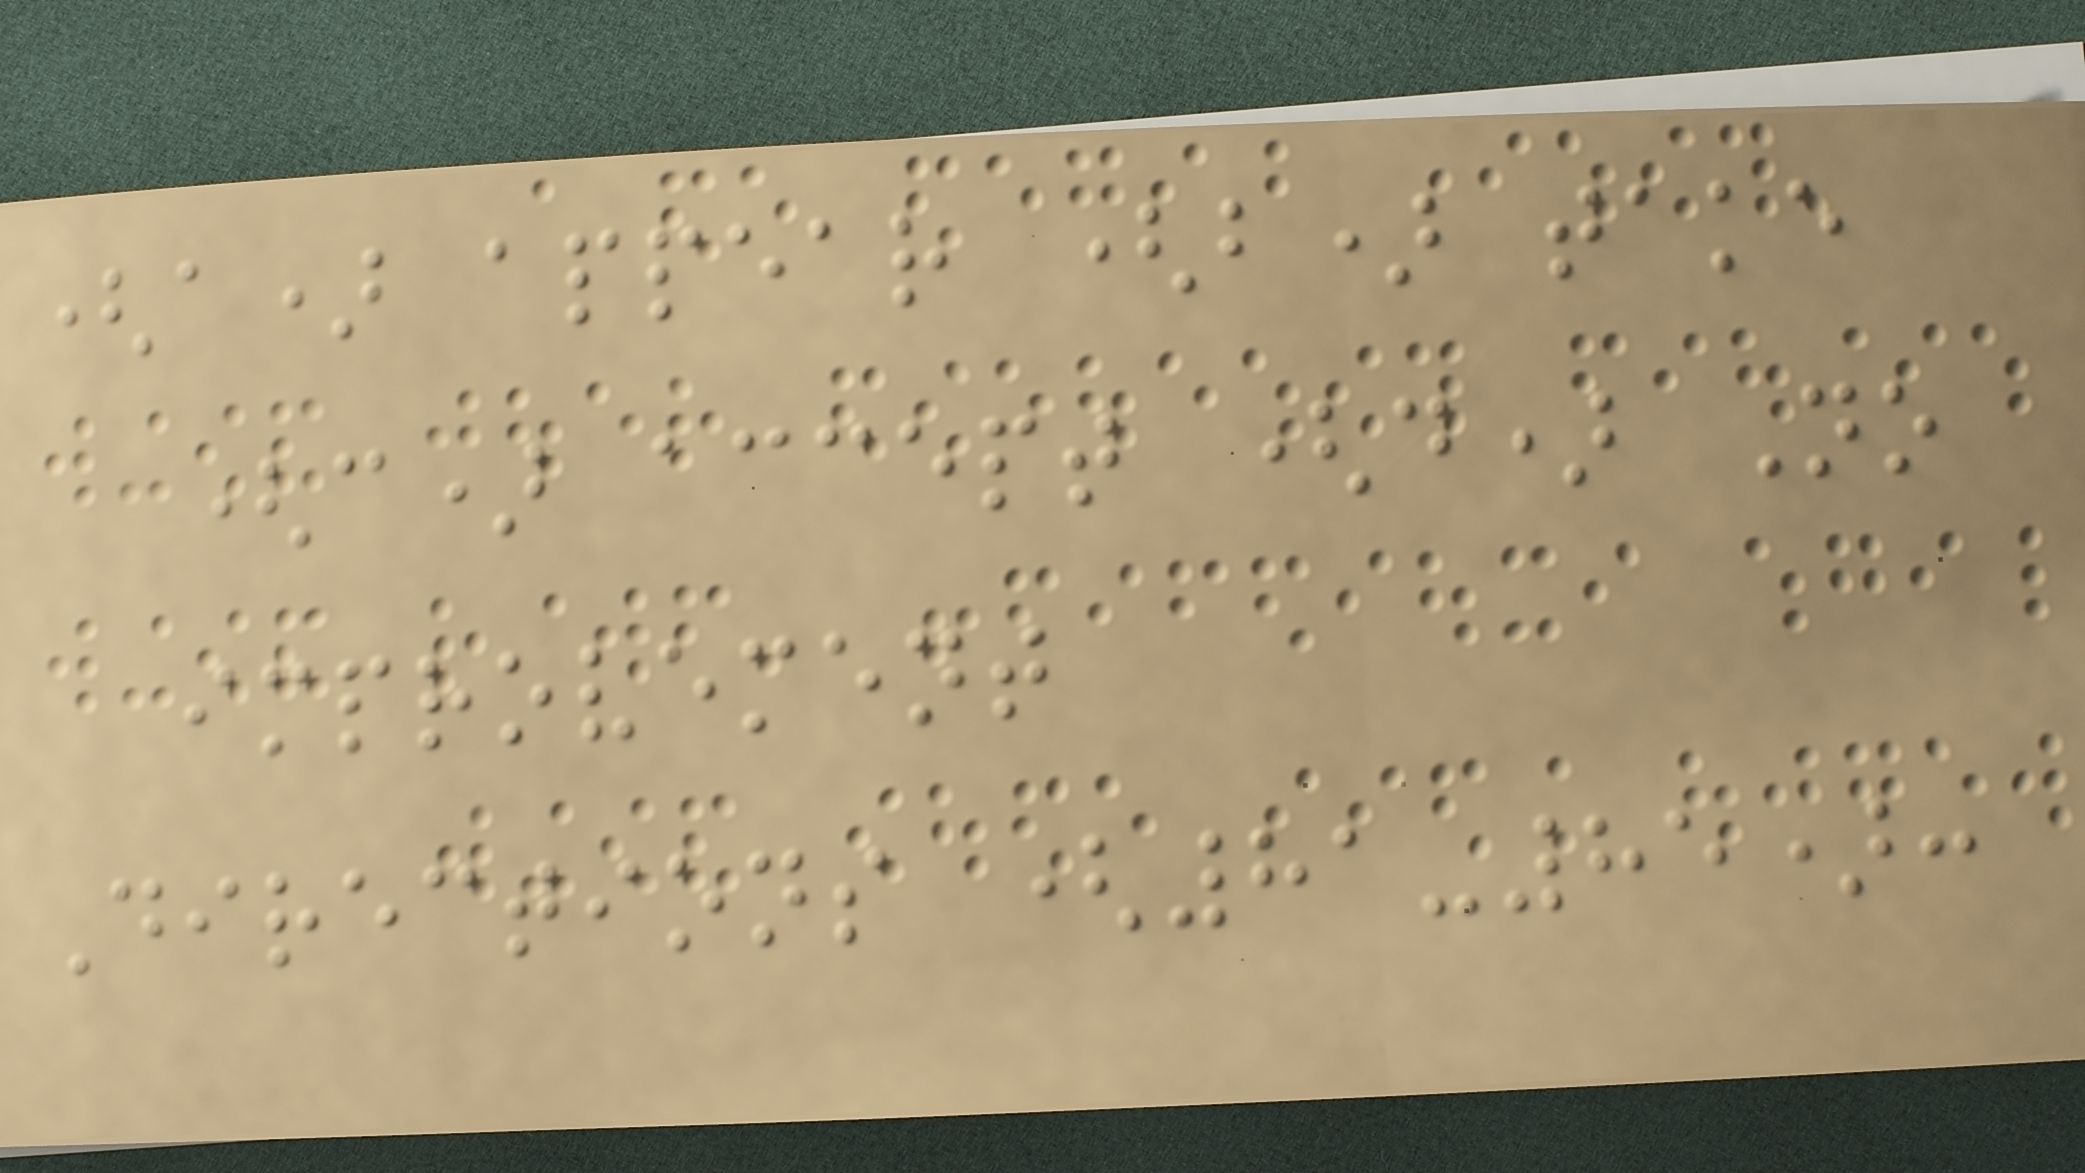(a) appear (b) take
(c) accept (d) No
improvement
Directions (81-85):
